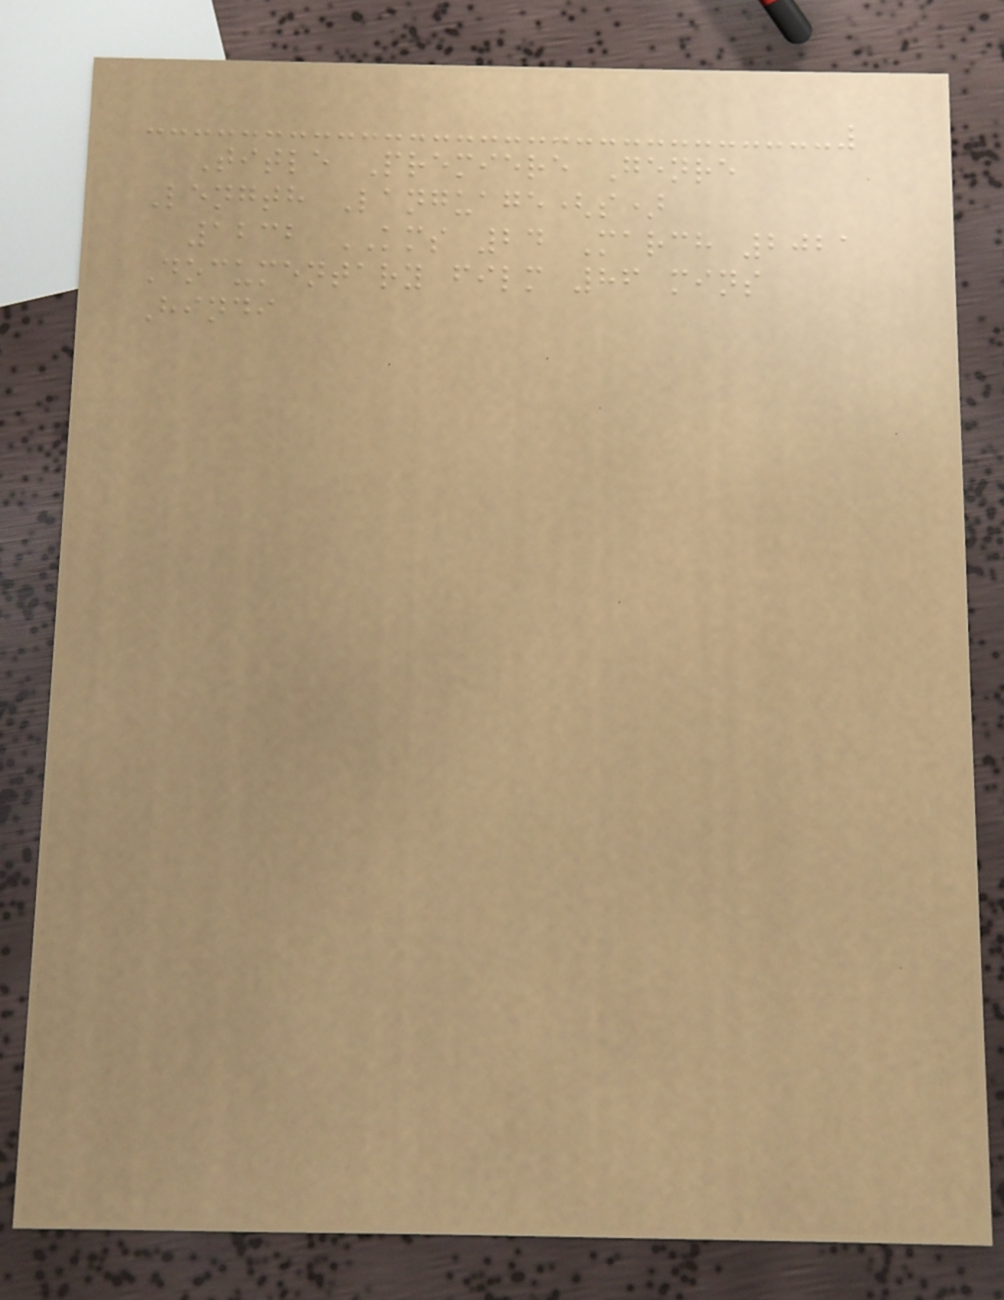Title Premiere Genre
Length Language(s)
1232 KMS 24 March 2021
Documentary film 86 mins
Hindi
